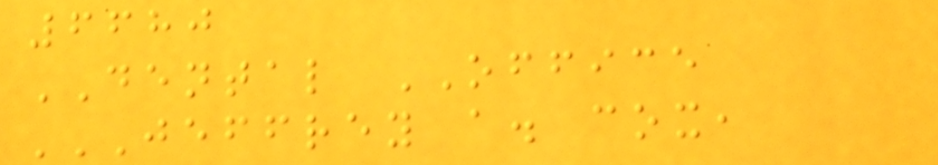6680
DENTAL OFFICE
JEFFREY A. COX,
